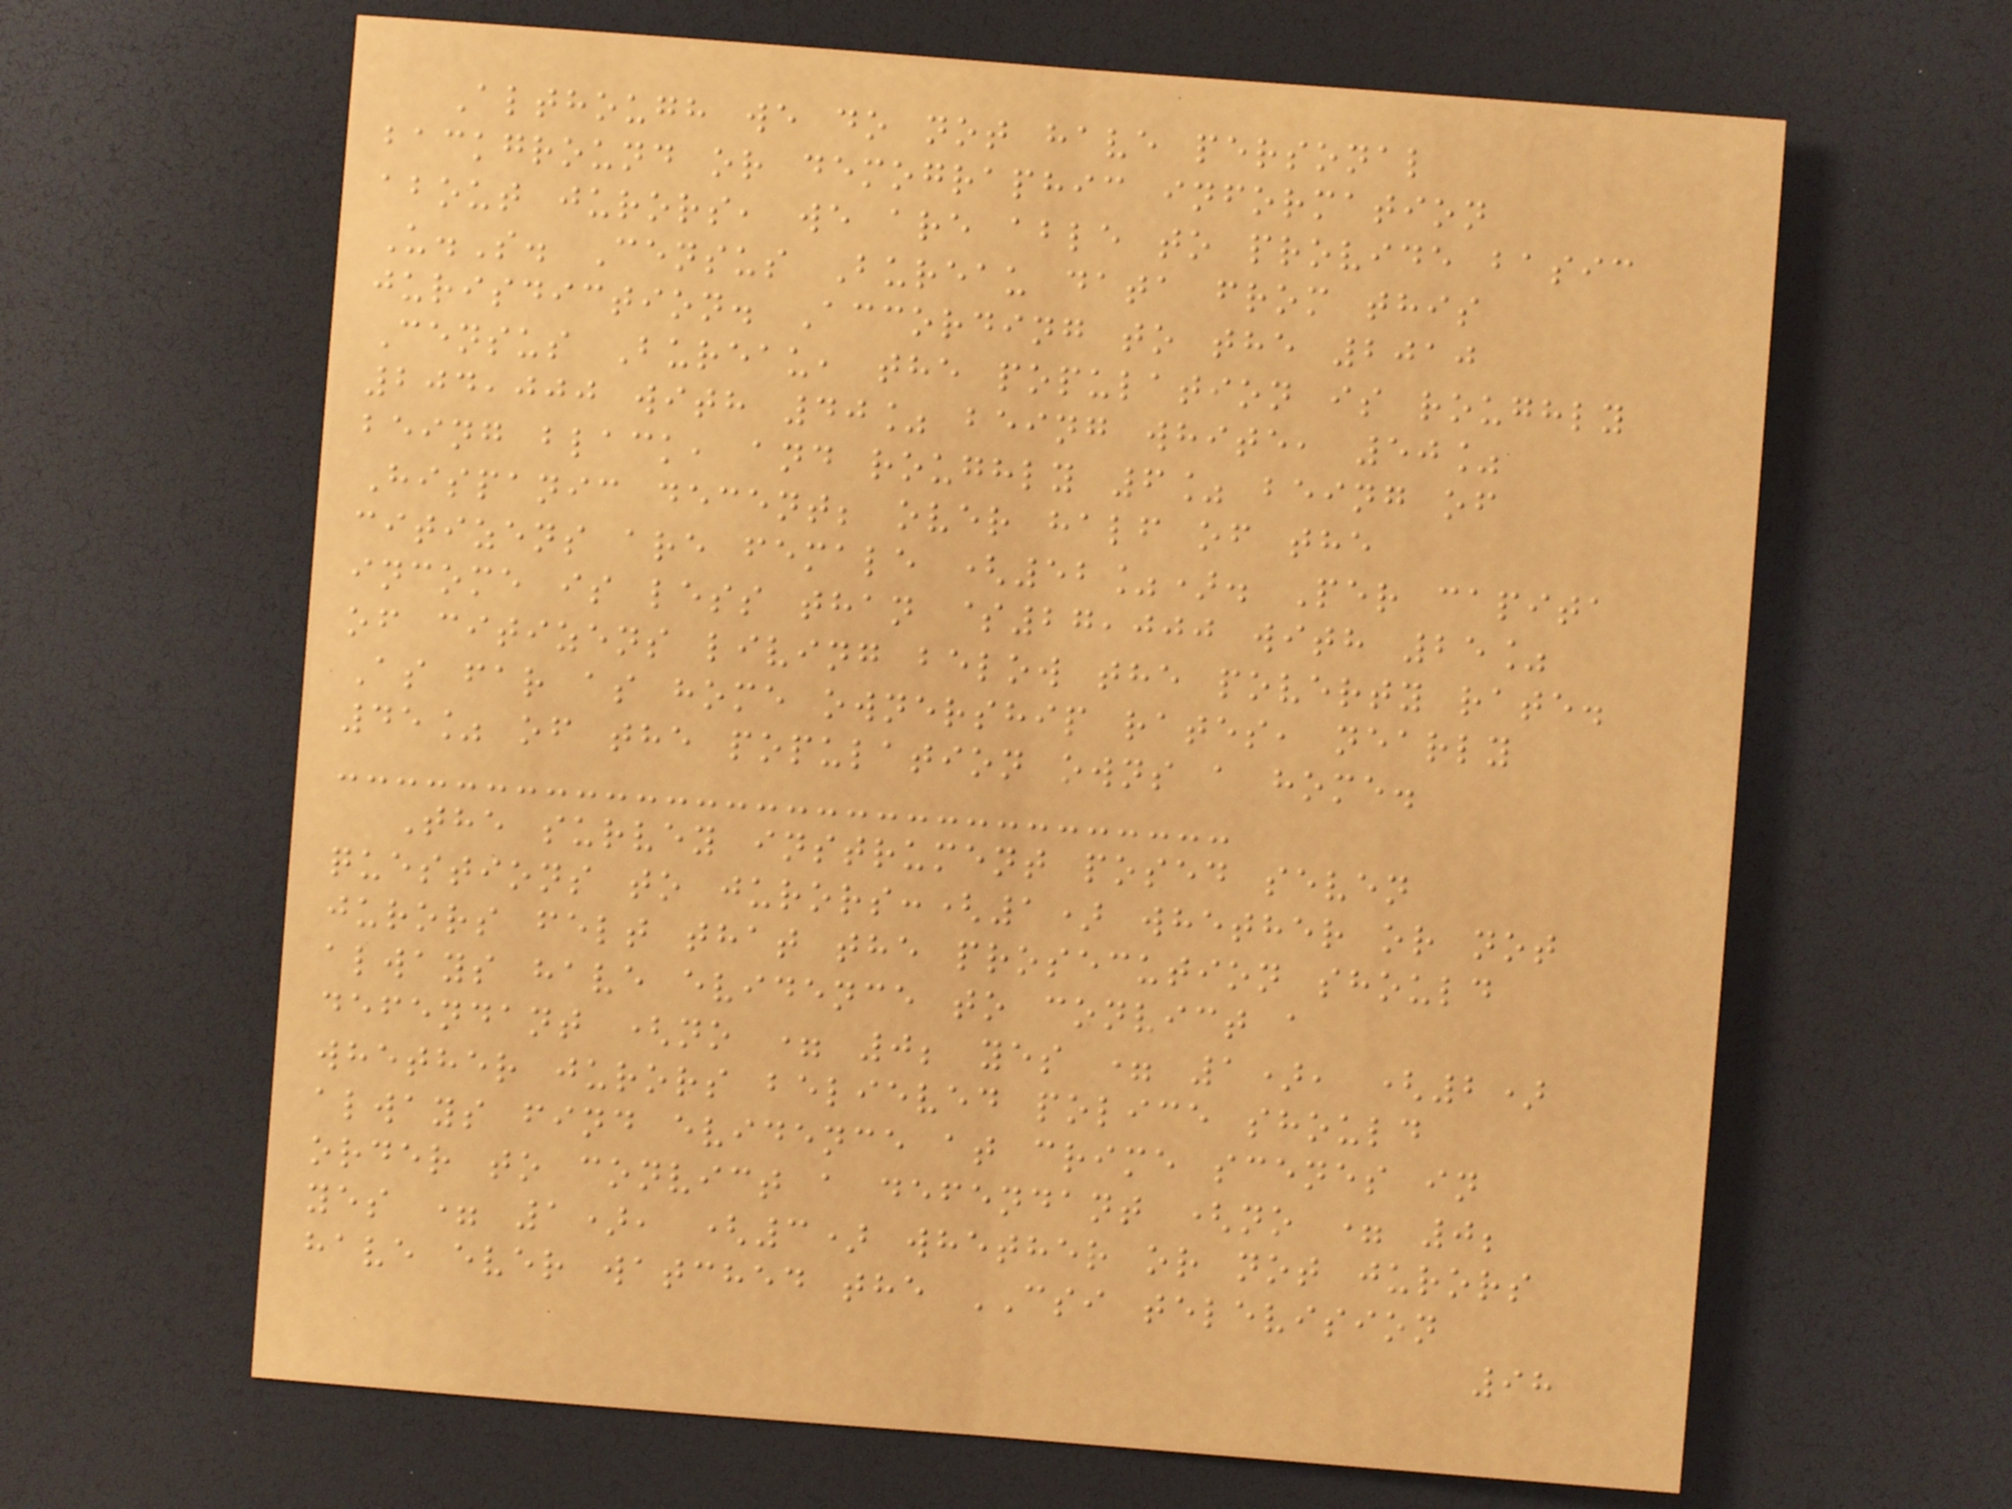Although we do not have personal
background or demographic information
about jurors, we are able to provide basic
U.S. Census Bureau data from this
jurisdiction. According to the 2010
Census Bureau, the population is roughly
204,000 with 40% being white, 50%
being black, and roughly 6% being of
Hispanic decent; over half of the
citizens are female (52%). Per capita
income is less than $27,000 with 25%
of citizens living below the poverty rate.
As far as home ownership rates, nearly
45% of the population owns a home.
The survey instrument posed seven
questions to jurors:(1) whether or not
jurors felt that the prosecution should
always have evidence to convict a
defendant (no = 0; yes = 1), (2)
whether jurors believed police should
always find evidence at crime scenes in
order to convict a defendant (no = 0;
yes = 1), (3) whether or not jurors
have ever watched the CSI television
98
